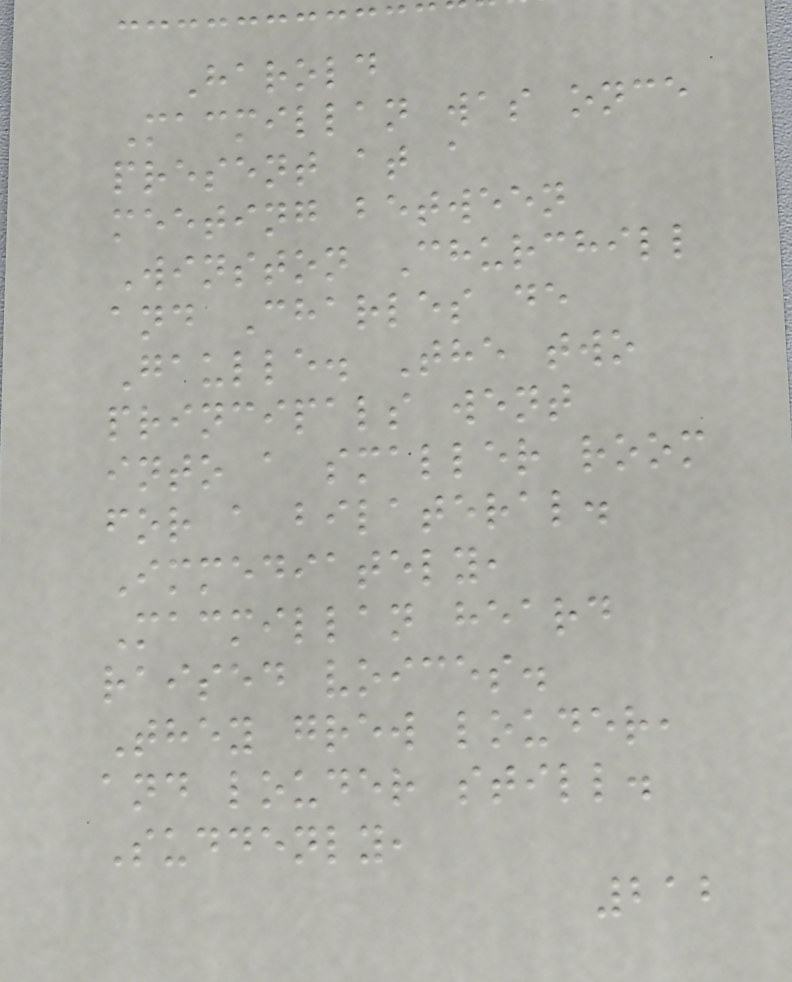Harold
Macmillan was once
present at a
meeting between
Winston Churchill
and Charles de
Gaulle. The two
principals went
into a smaller room
for a bilateral.
Immediately,
Macmillan heard
raised voices.
They grew louder,
and louder still.
Suddenly,
212
